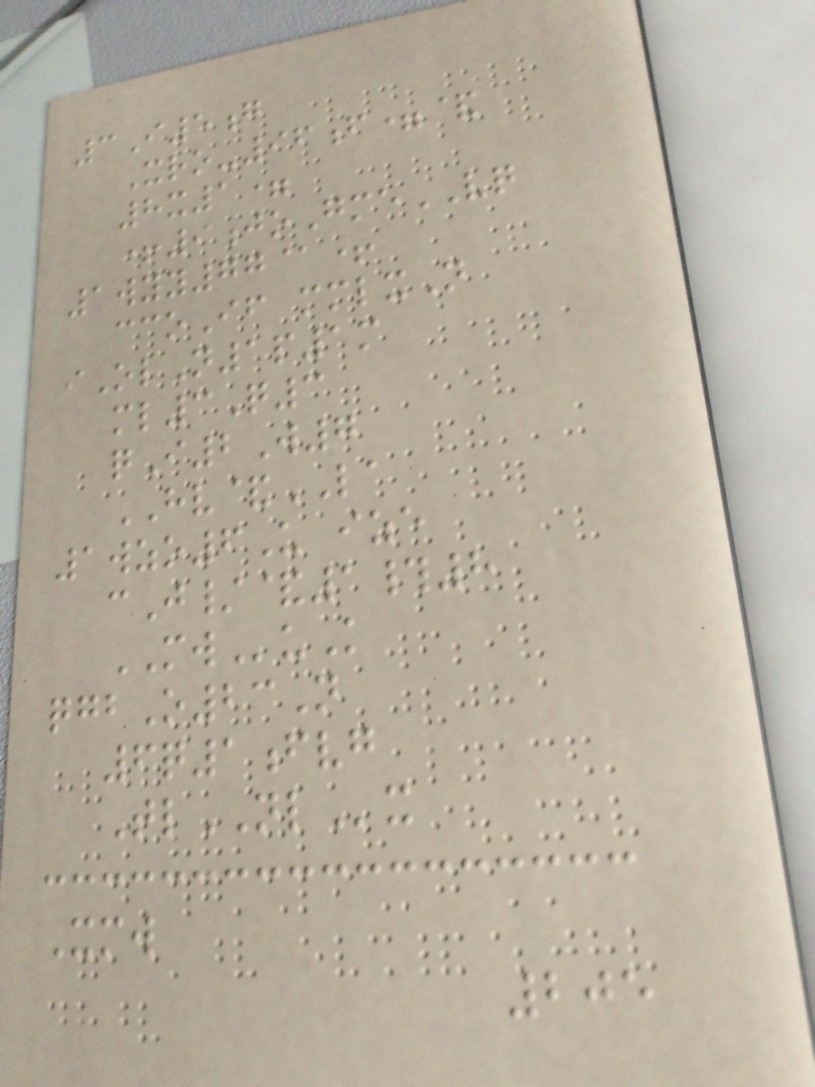3I5g
Xro-96f=&
8x1=
+9joGmeVQ
1wyy77@+
ccoIf mmlxN
iOlN1p1m
ml3Q3
qI2W7
HV&LA
1wzo6U ize
cJ/&1#8
MWuK
qgbO23N
6q1fvg
TlNLx
Xmw
205
